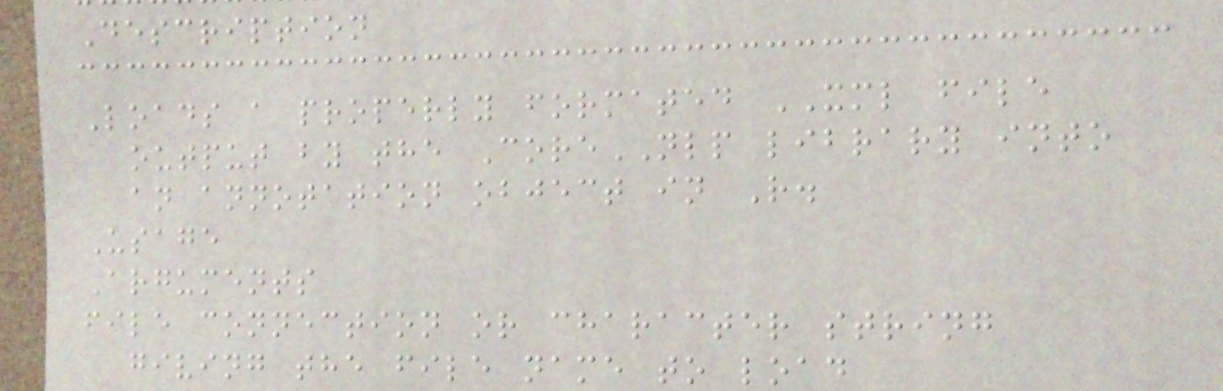Description
Loads a properly formated XML file
output by the CoreNLP library into
an annotation object in R.
Usage
Arguments
file connection or character string
giving the file name to load
